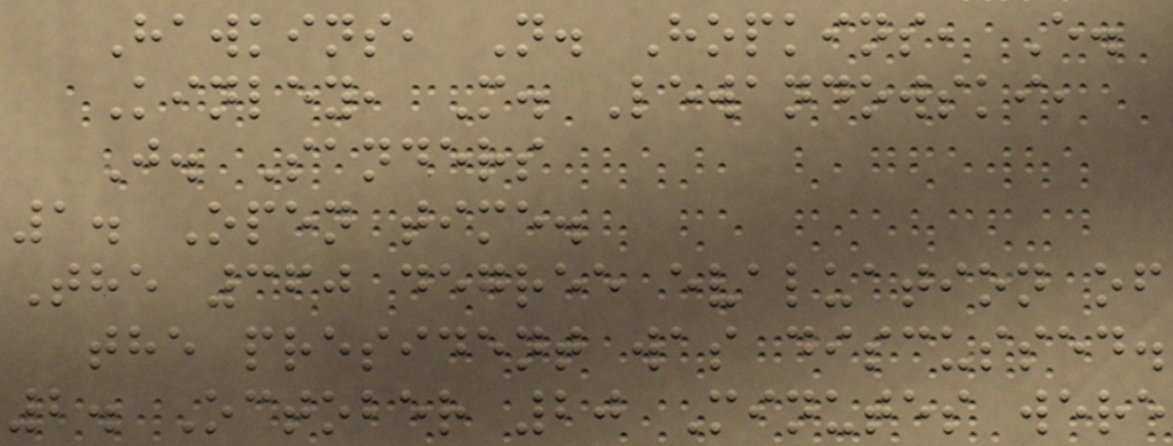Hawkins, N. Hopkins, E.
Kinley, M. Lewandowski,
J. Sanders
1. Open time.
The 360 degree evaluation of
the president was discussed.
2. October 20 Minutes were
